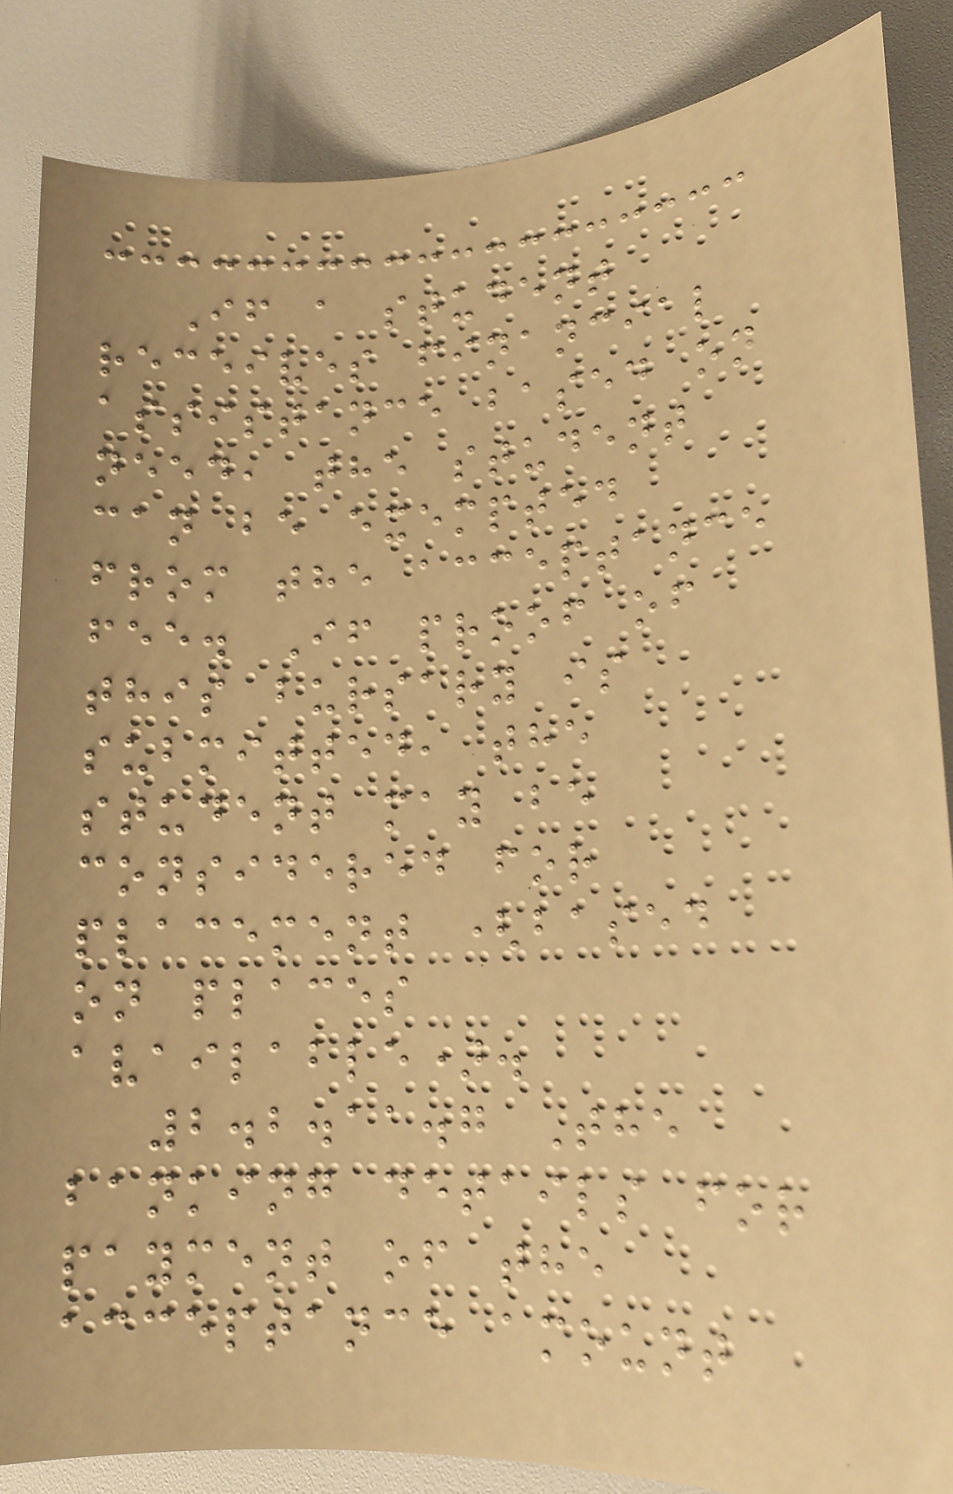If a student
receives financial
assistance based on
need, the student
can be exempted
from the acceptance
fee. If proof of
this bursary is
submitted, the
student may be
considered for
placement (based
on places
available).
2.2.11.7 The
banking details for
payment of the
acceptance amount
